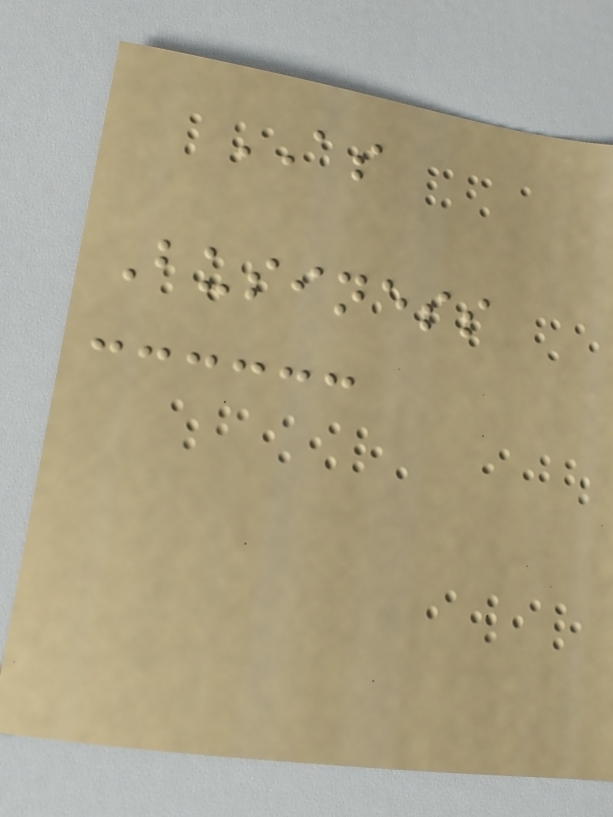AS
Business
